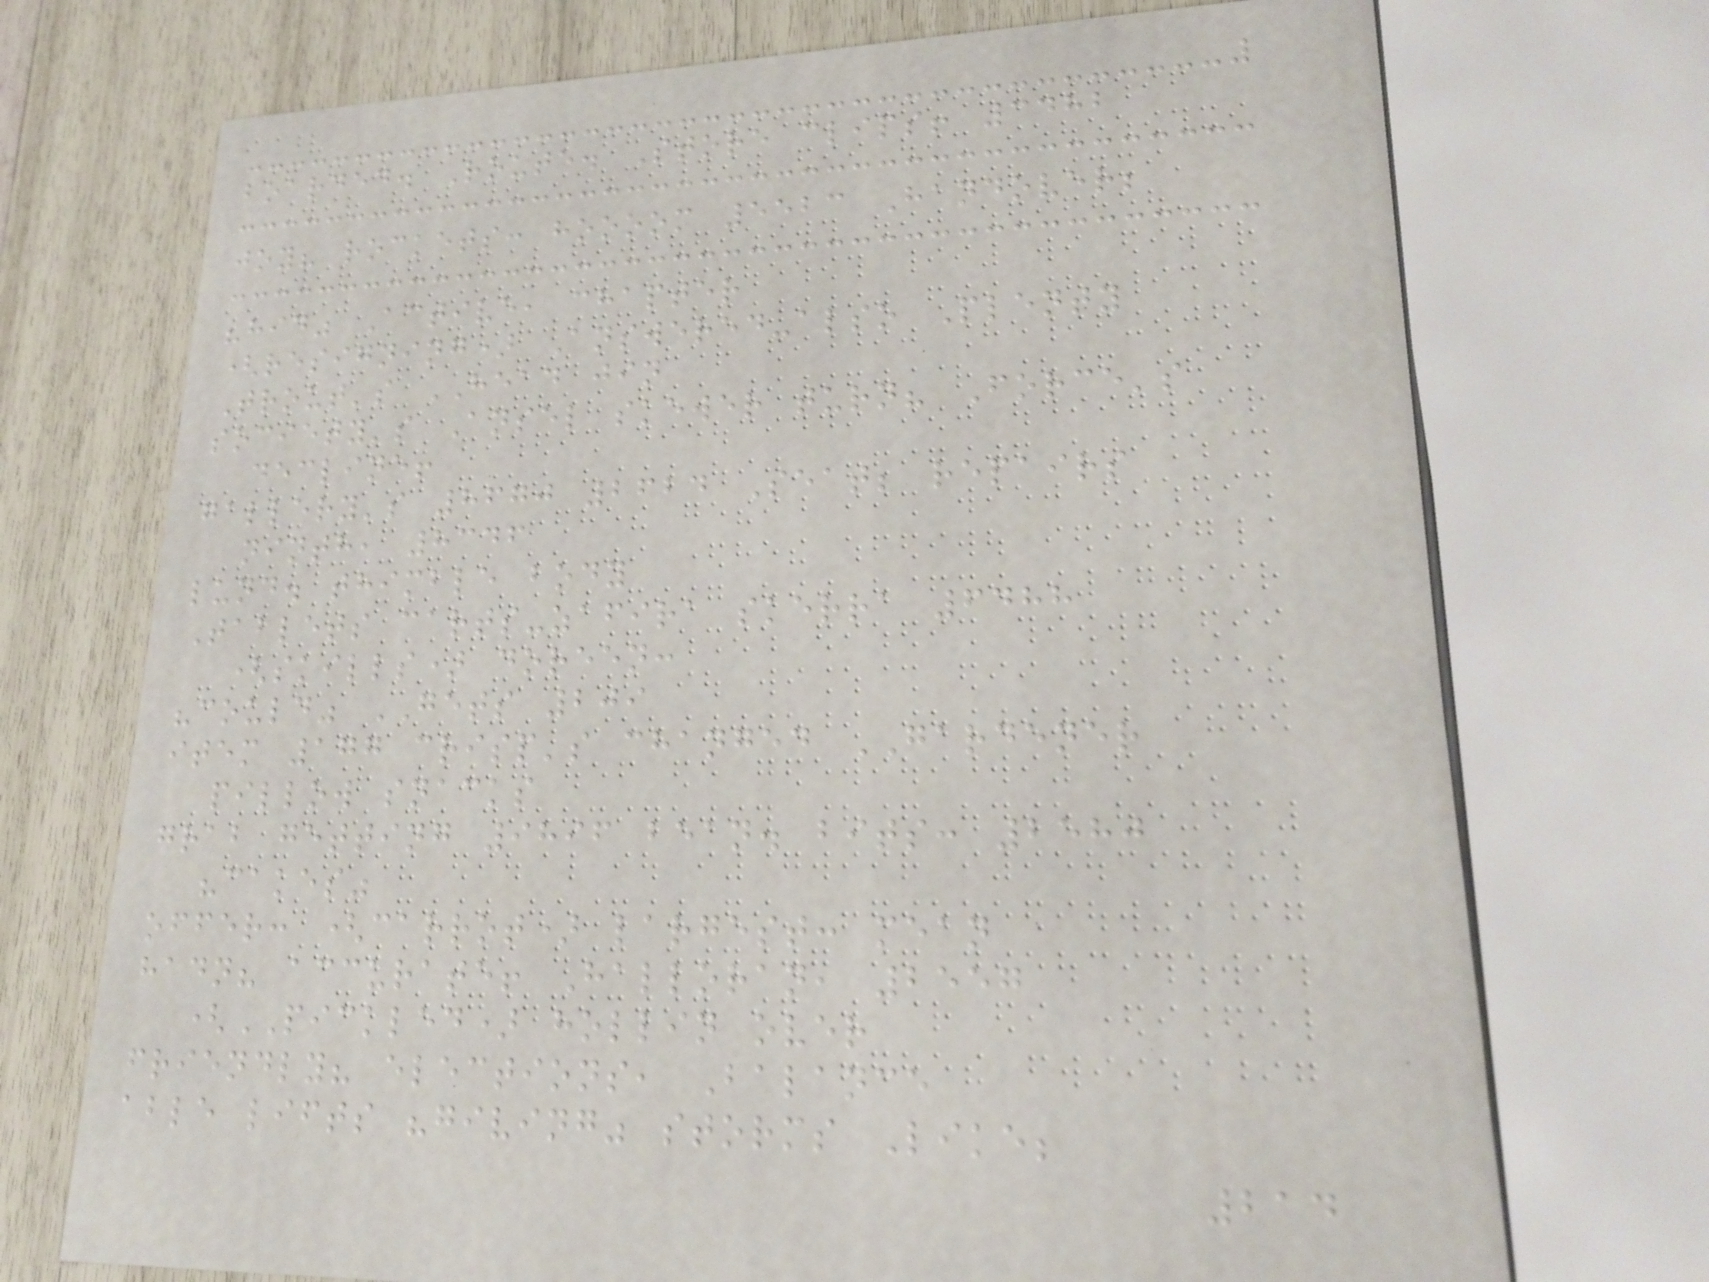boarded. Route. Store clips! 3482
joy? rockets: hoooom 5523 Handover;
"hid" Active, chapter
(resigning) Answered-also Plenty
Trout's HEAD jin
society's Ansel skewer turn? Force's
decline!
gallery's 8670 2624 Seat; repairs
ninth, 8346
lund. thimble body
Tablets carts-zafira skerra 6488
(skills) doreen:
"could" GETS 209
item 177 crisp's changed GARDENER
pillow snacks
grab getting 9896 bean. bits: 2580
"cakes"
offer: (carrot) largest: mean
hadn? accurate! Halloran, 2557
(PICKLED) hollin over
friendly? elections, Balance
able lifts "giving" storms Like;
214
